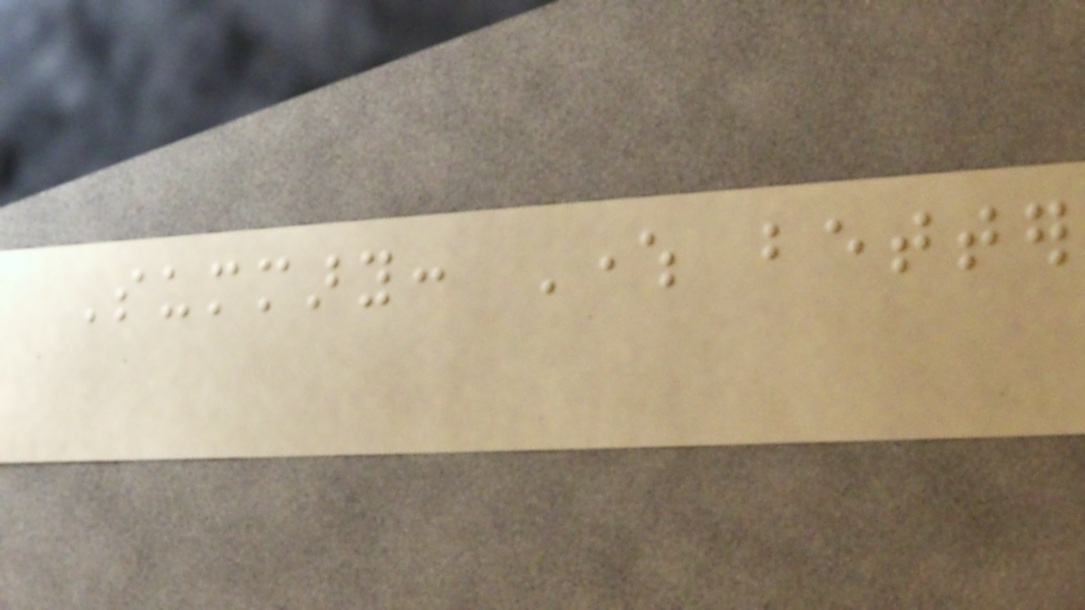Summary: Where better
